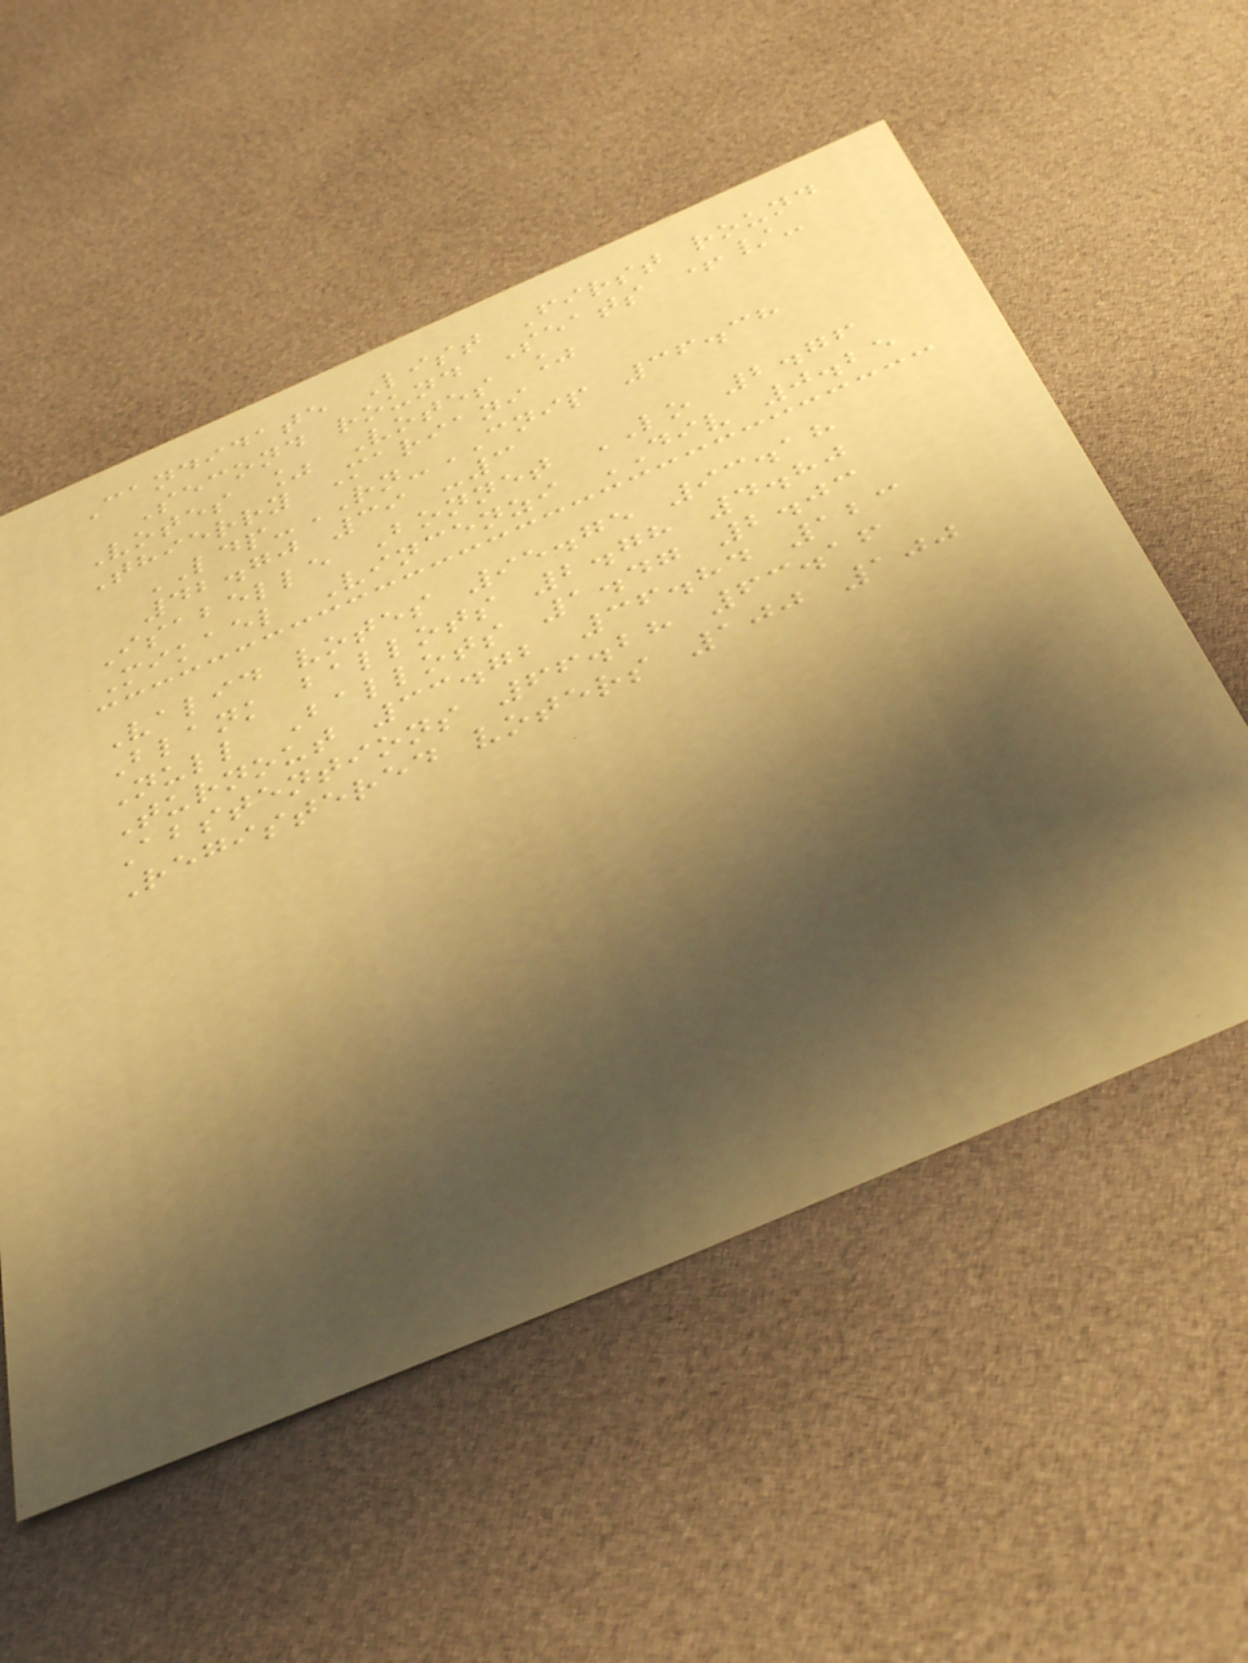Candidate List First round
Second round Seats +/-
Votes % Votes %
Thierry Mariani
LDP-RN-CNIP 36.38
42.70 39 -3
Isabelle Bonnet LO 2.76
Mikael Vincenzi DIV 0.25
Valid votes 95.75 93.18
Blank ballots 2.78 4.80
Null Ballots 1.47 2.03
Turnout 33.72 36.84 123
Abstentions 66.28 63.16
Registered voters 100 100
